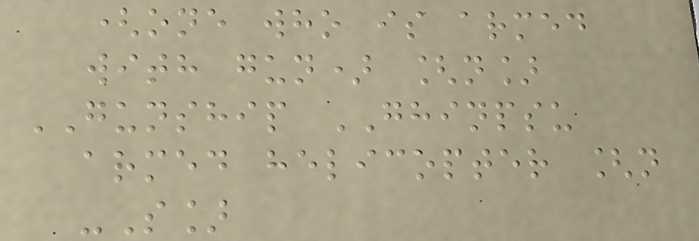(one who is armed
with gun) [n]
GUNSHIP GHINPSU
armed helicopter [n
-S]
